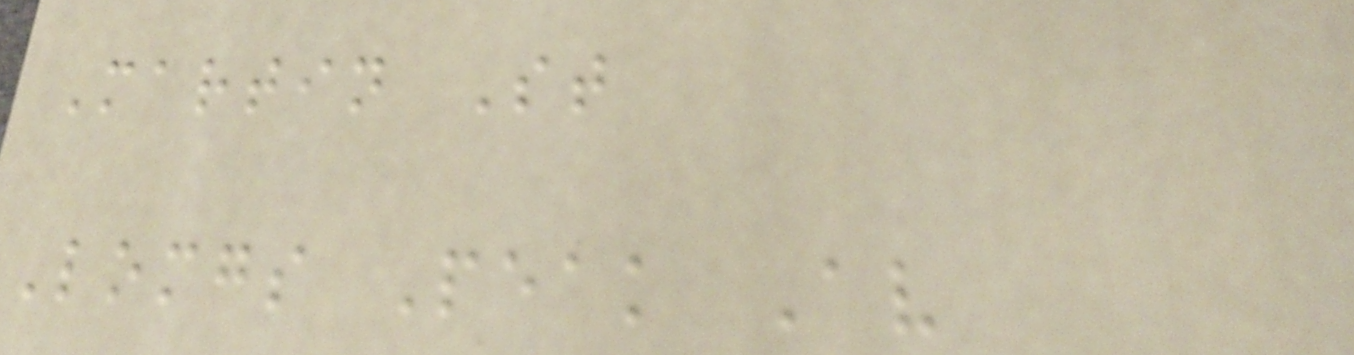Martin St
Lomgs Peak Av
